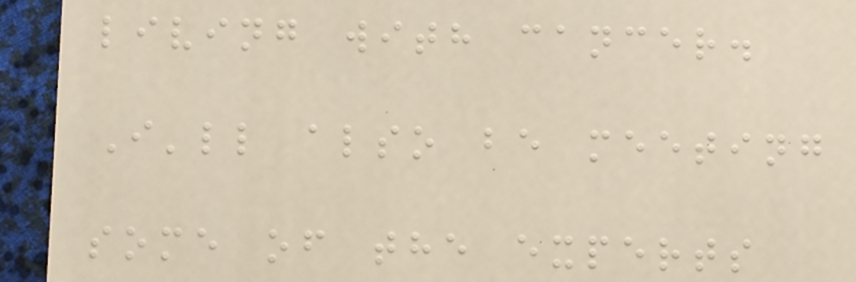living with cancer.
I'll also be meeting
some of the experts
